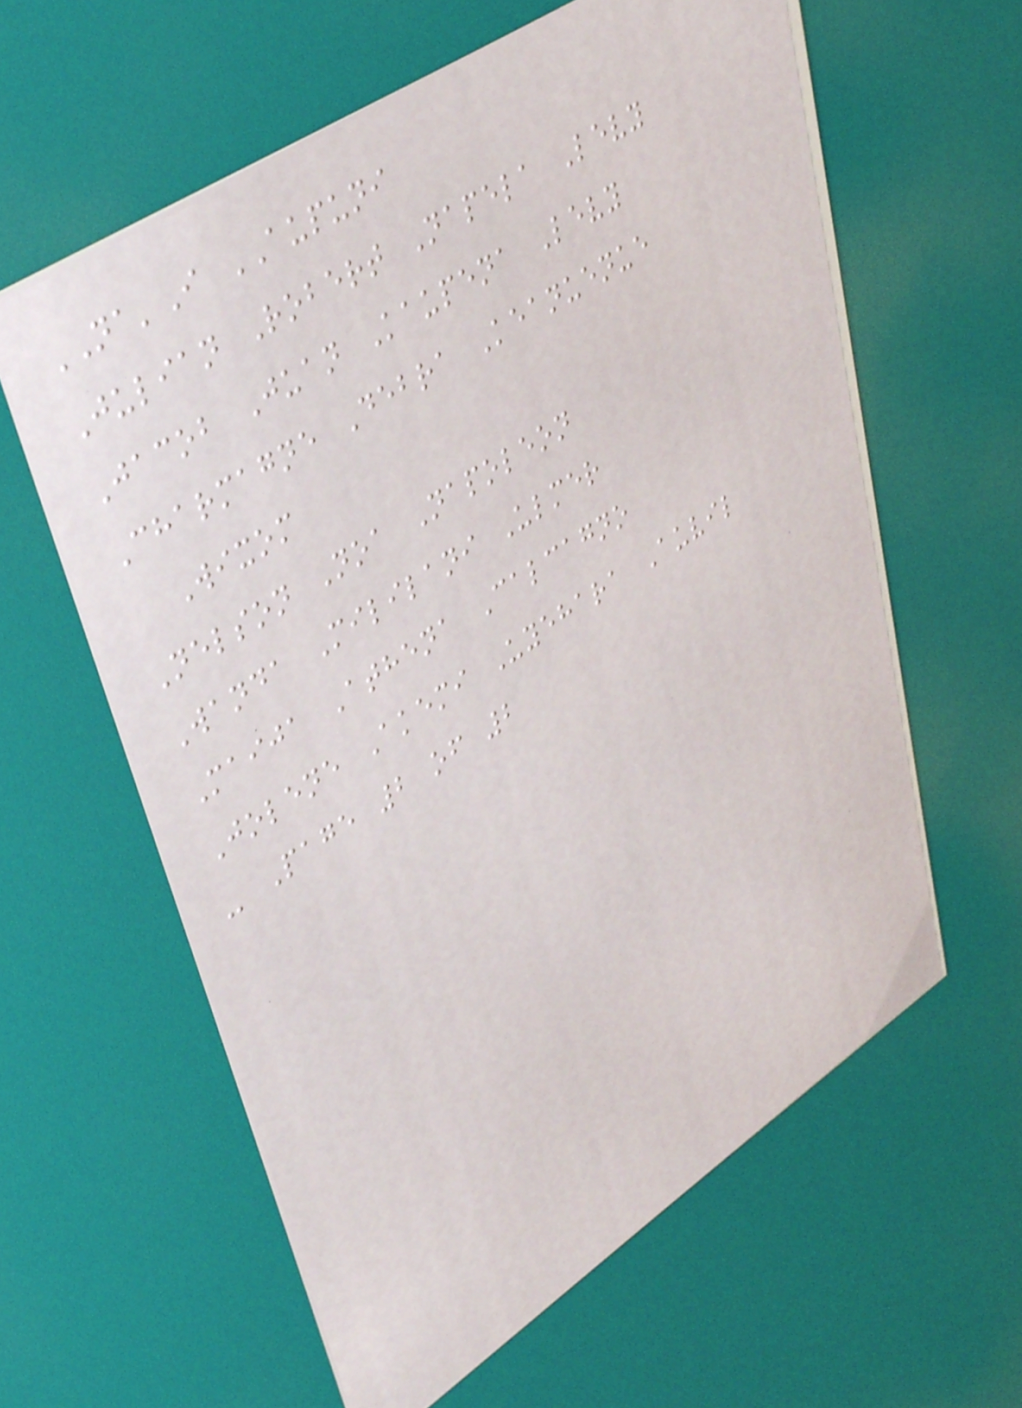NA'I AUPUNI
Julian Robert Napela Levy
Jacob Juan Kaupena Levy
Charmagne Debra Keanuenue
Wixom
Nelson Noa Napoleon
Wanda Mililani Ulmer
Maija Athena Calcagno
Jolene Akemi Uyehara Auvil
- Page 2 of 2
